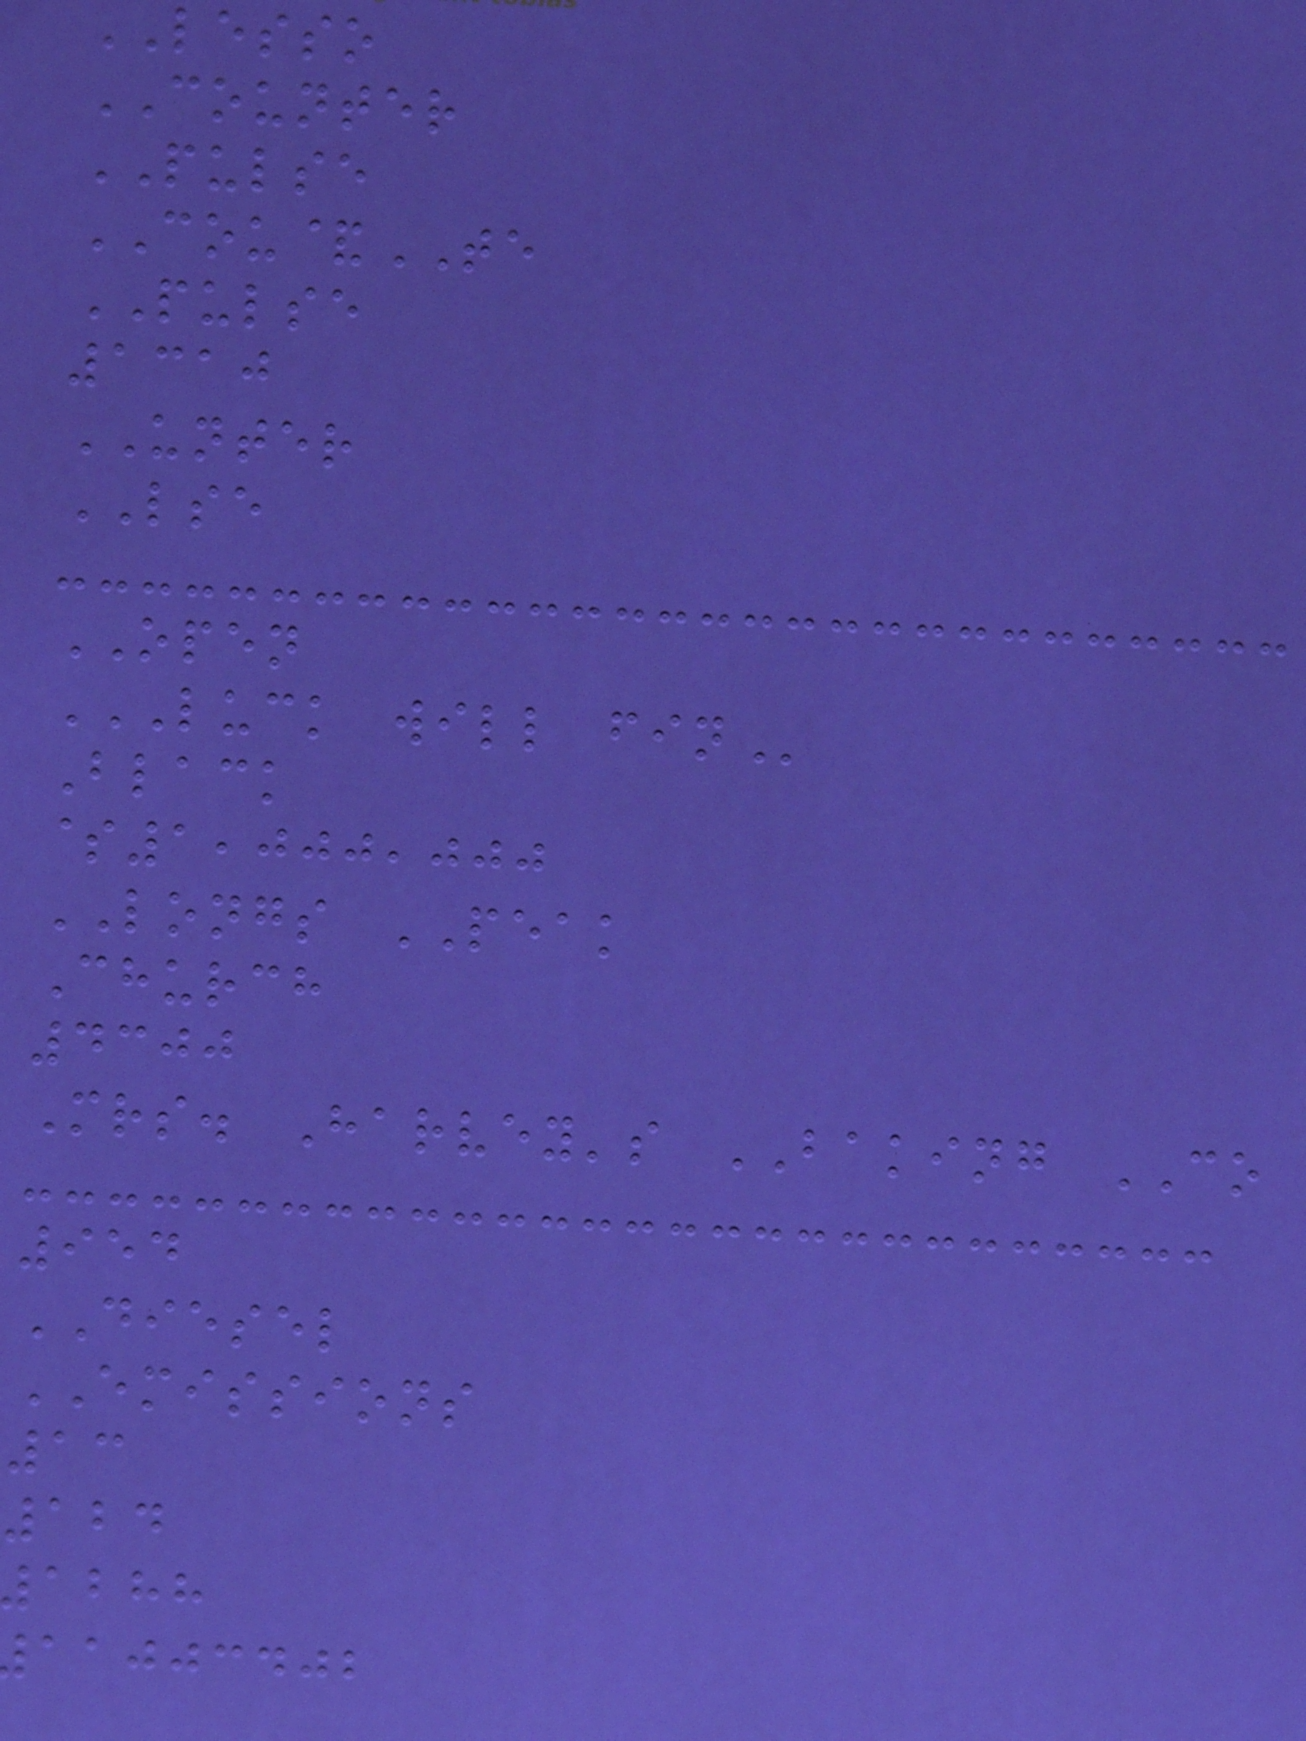LESSO
COUNTER
PULSE
COU&TE
PULSE
1310
UNTER
LSE
OPEN
LUCK WILL FIN
Black
$1,000,000
LONGS PEAK
Church
4300
Mrs. Harvey's BAKING CO
954
DIESEL
EMISSIONS
13
124
abhh
aajjcdjb
